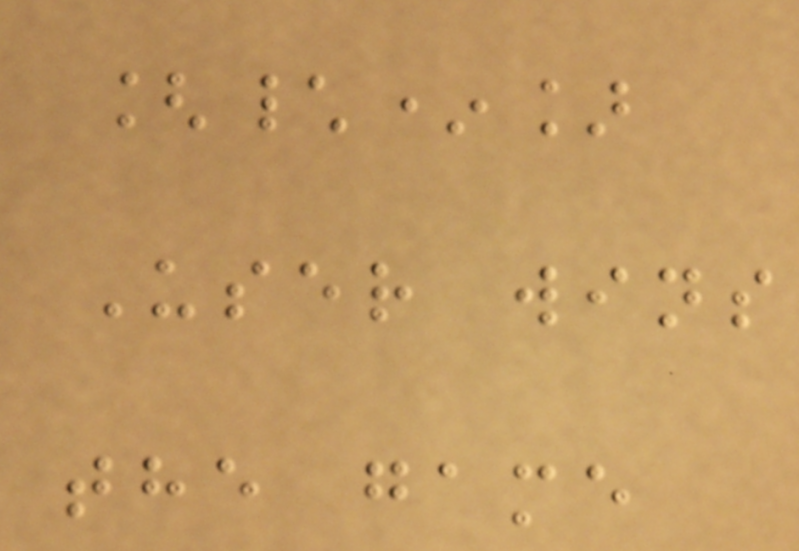[\*]
User wins
the game
